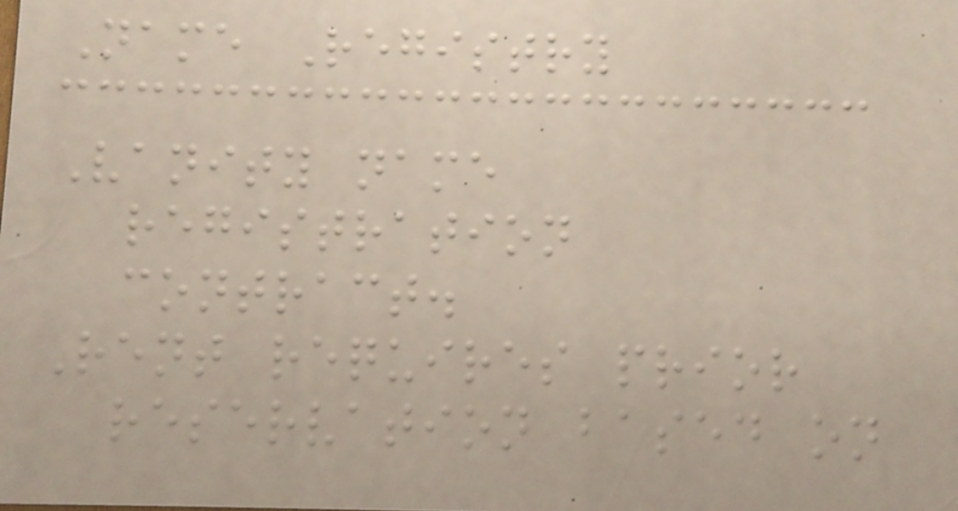Name Registry
Vanity name
registration
contract.
Rent requires prior
reservation based on
